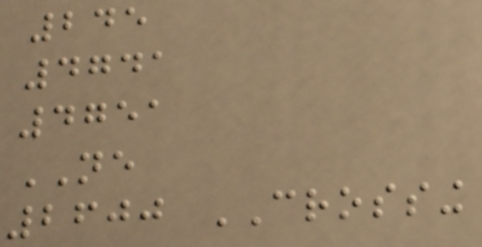245
4741
4751
NE
2600 CROSSING
